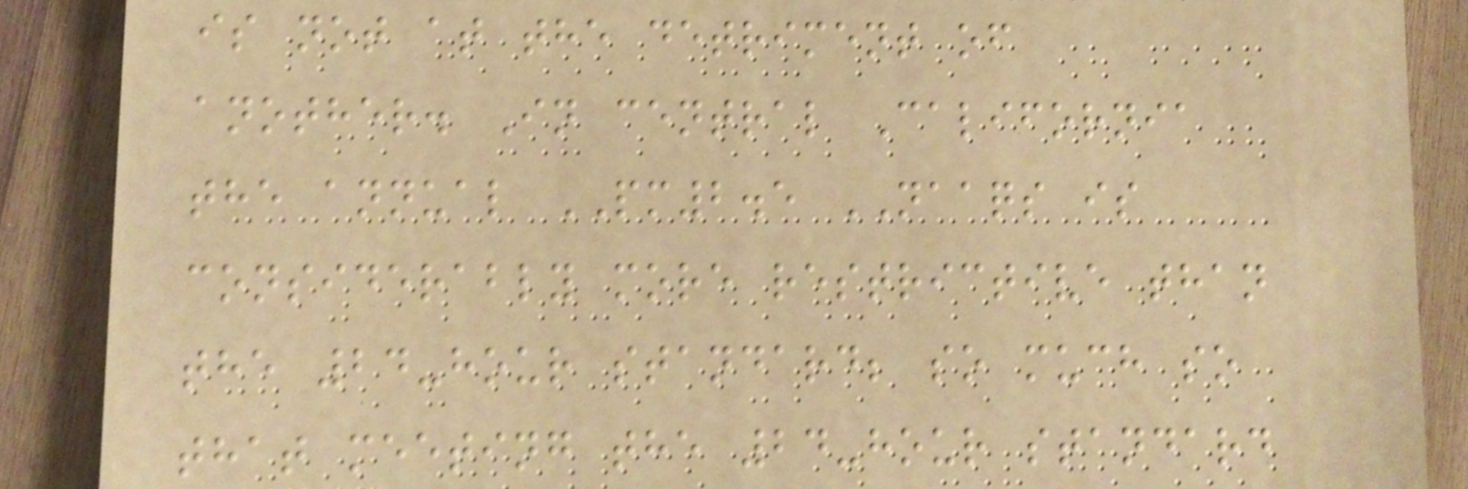is not at the detriment of
another. In central California
the annual PM2.5 NAAQS is
considerably more restrictive than
the 24-hour standard; so much so
that meeting the 24-hour standard
